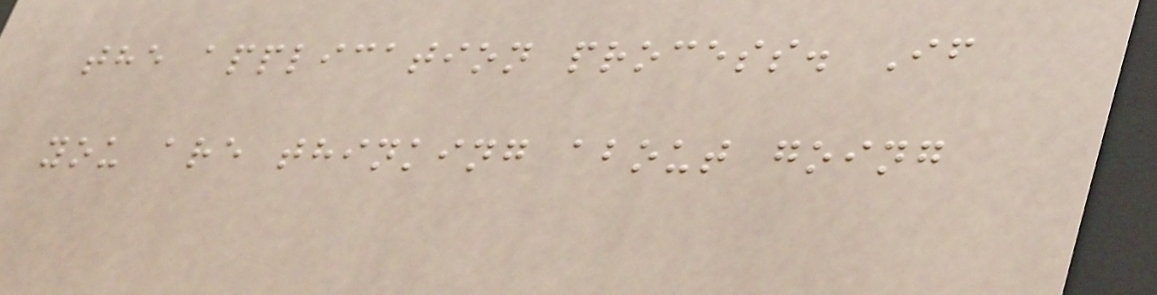the application process. If
you are thinking about going
